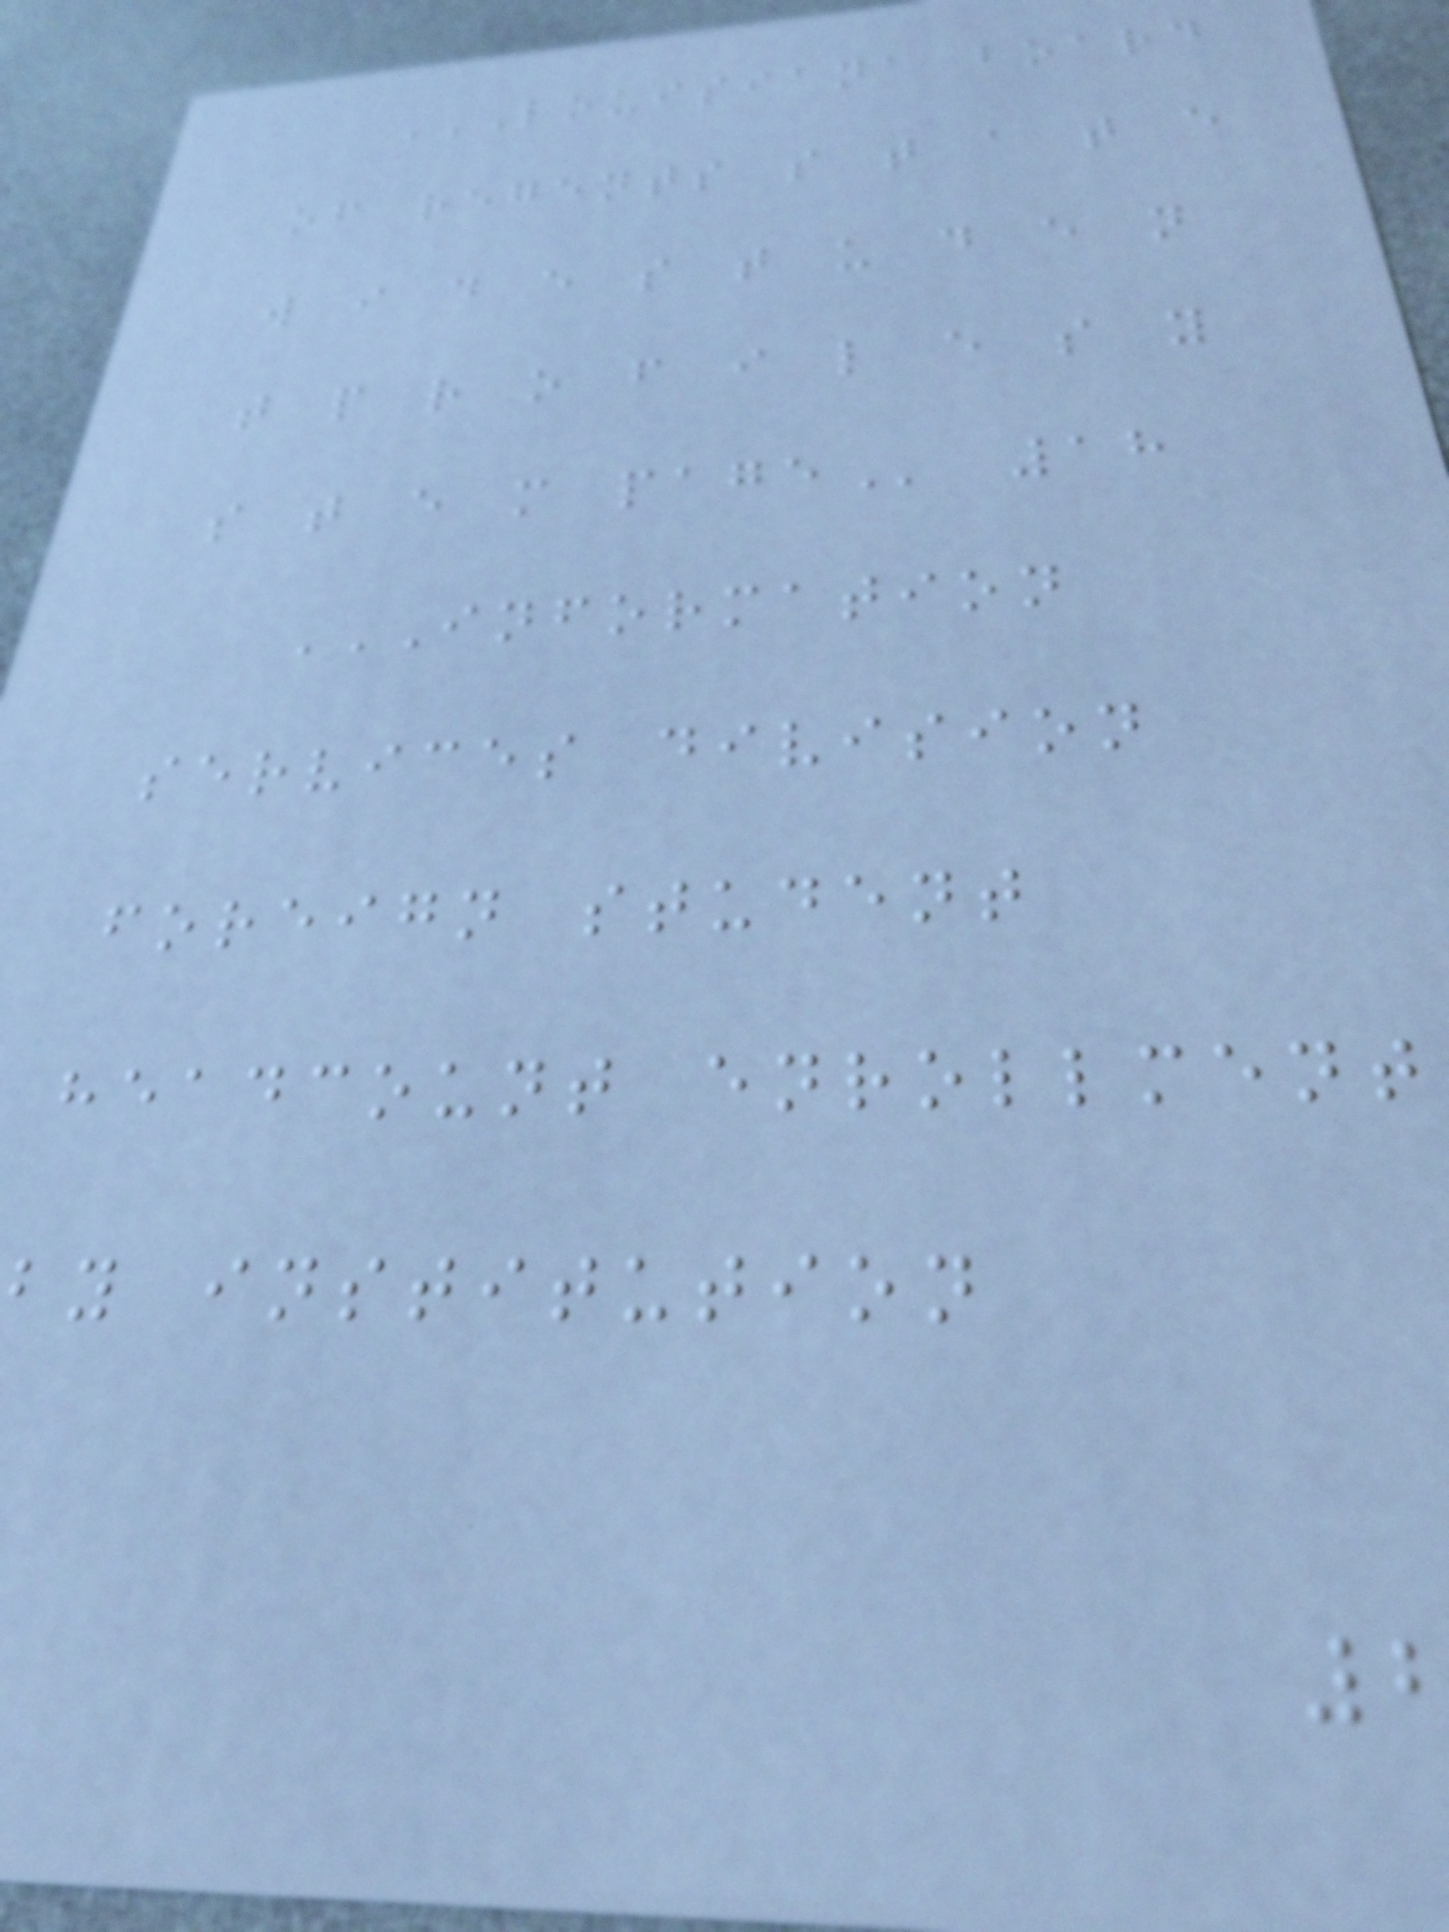LOUISIANA BOARD
of regents s t a t e
w i d e s t u d e n
t p r o f i l e s y
s t e m
INFORMATION
services division
foreign student
headcount enrollment
by institution
